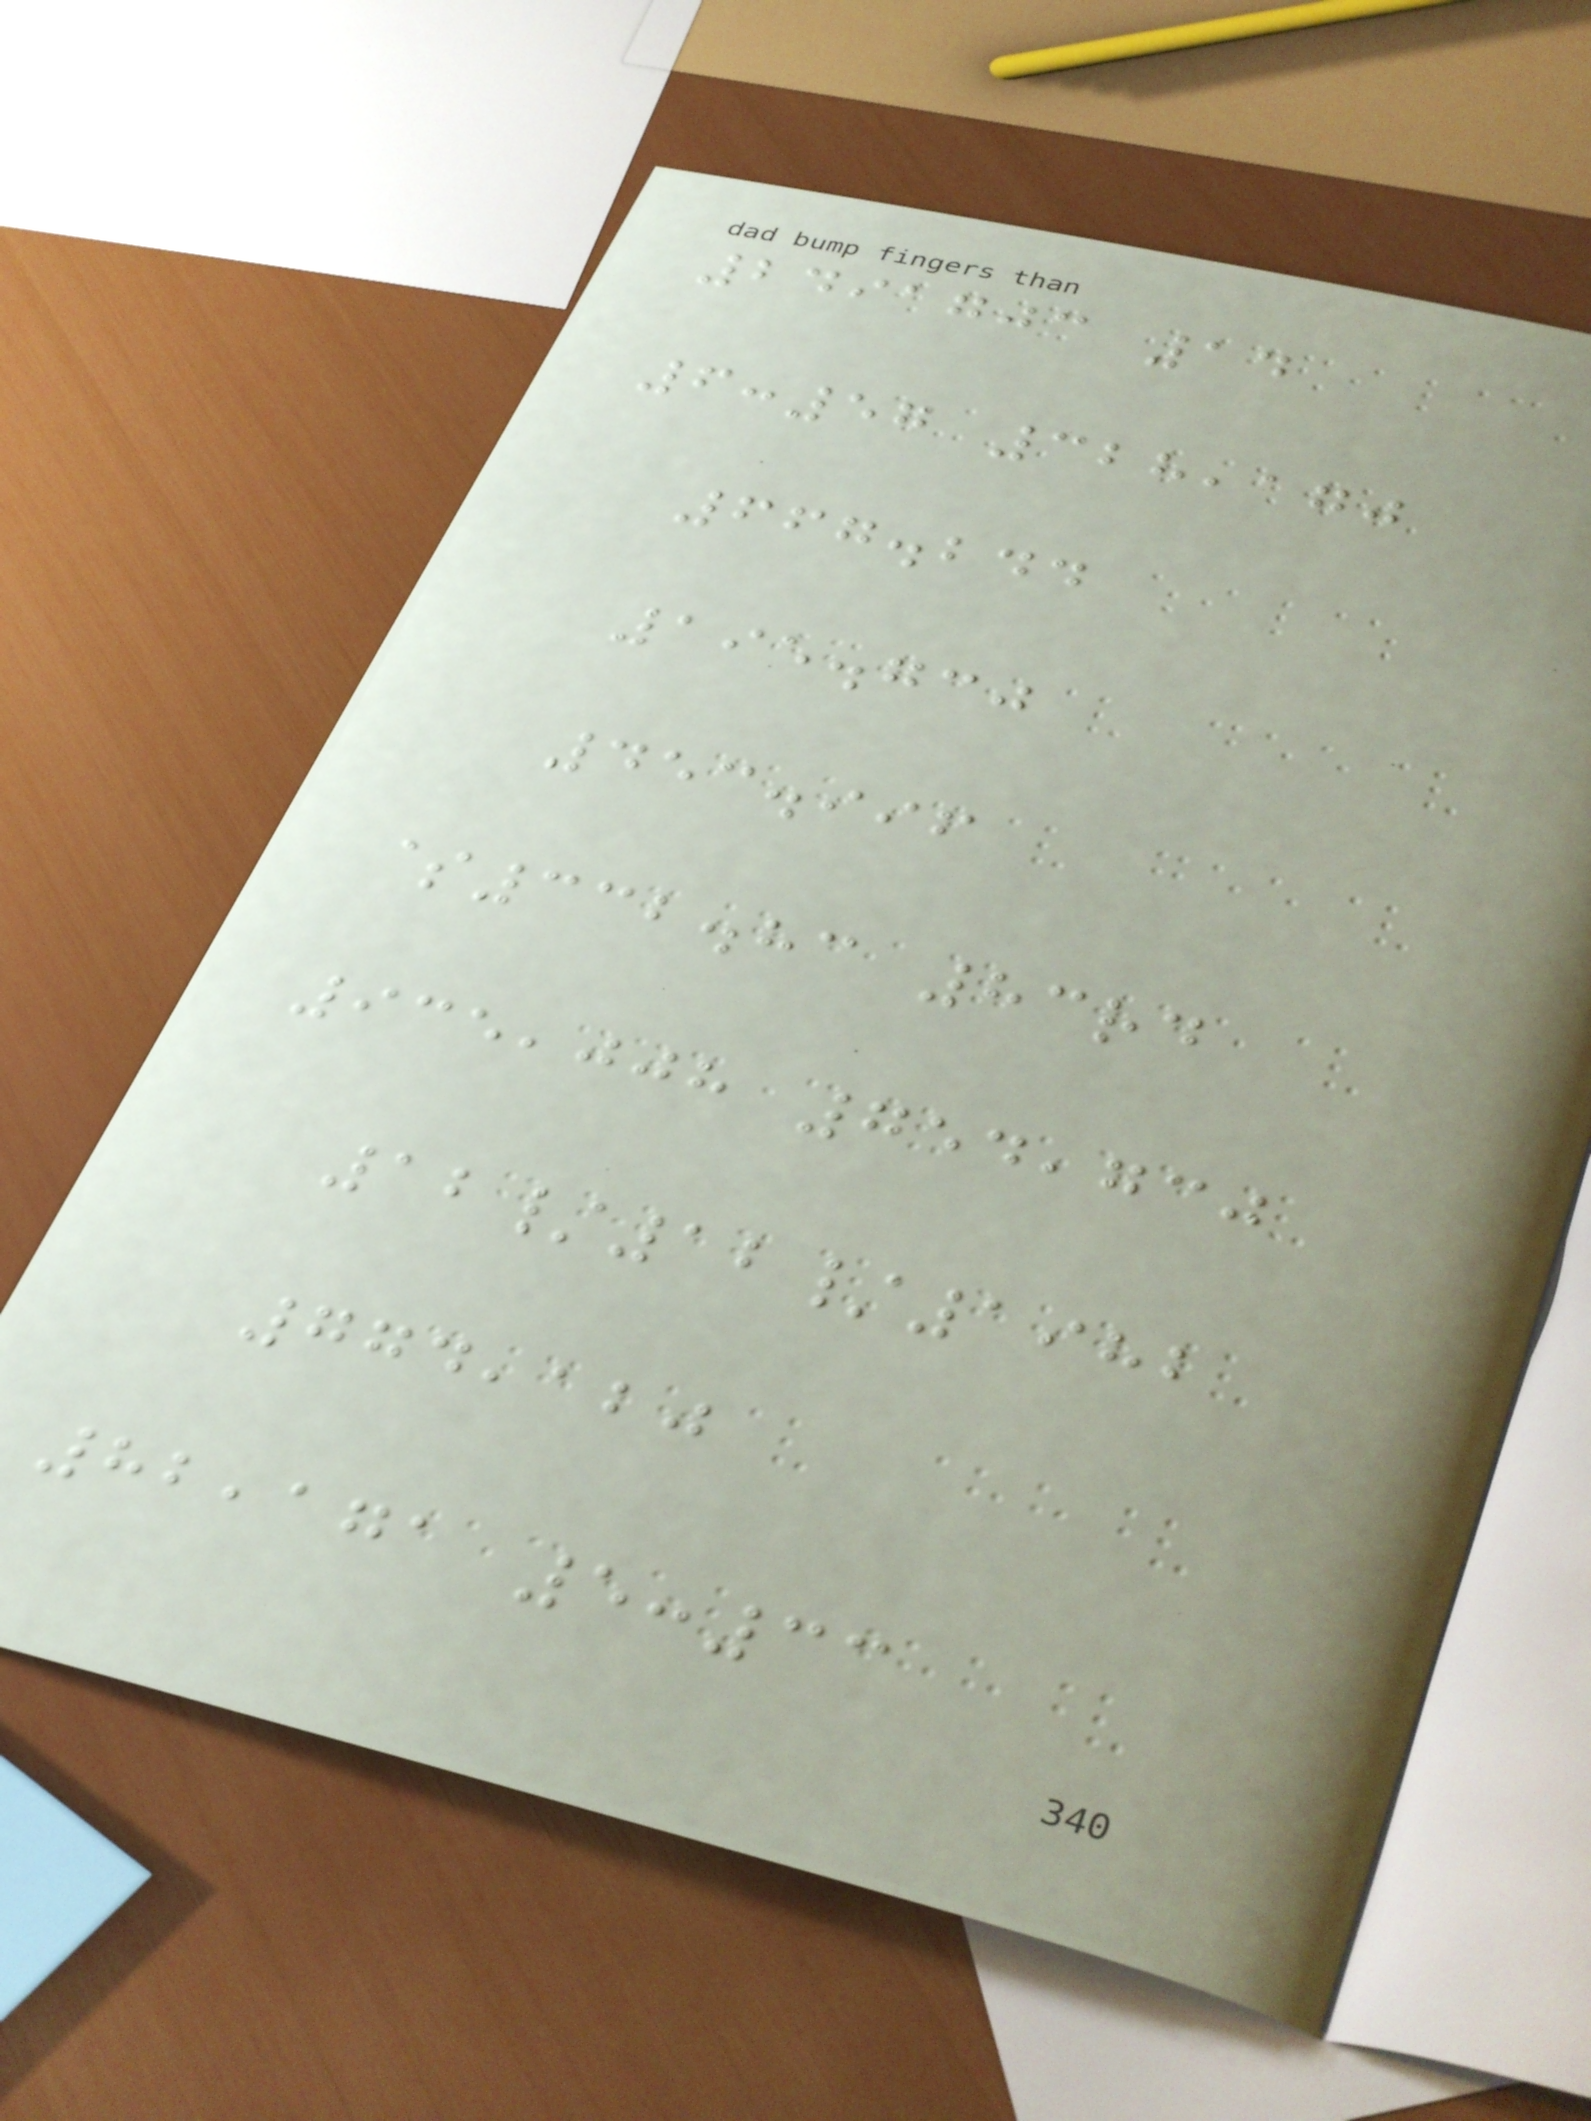2491703 14
6:57 328,170
667.244
195.730
453.996
$332.83 83rd
935,008 754,730
12/12/1982
774,120
82,171 5:33
